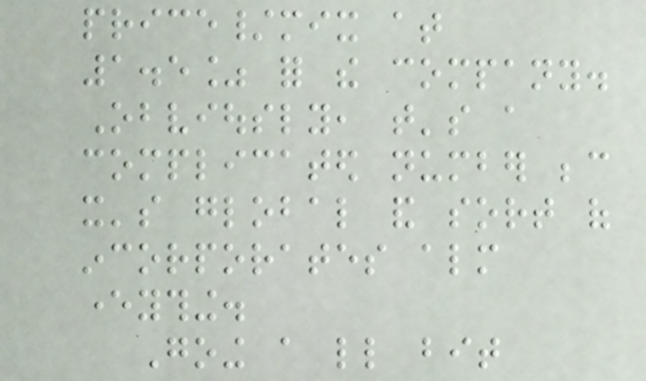price/mix at
1.5% for the company.
Obviously, that's a
complicated number because
it's global and sort of
incorporates almost
everything.
Going a little bit
